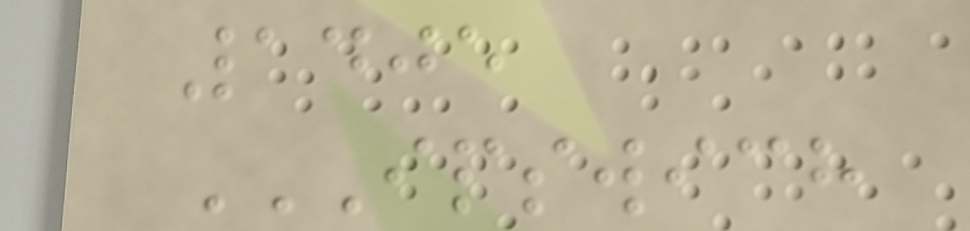1405
IPSWICH
